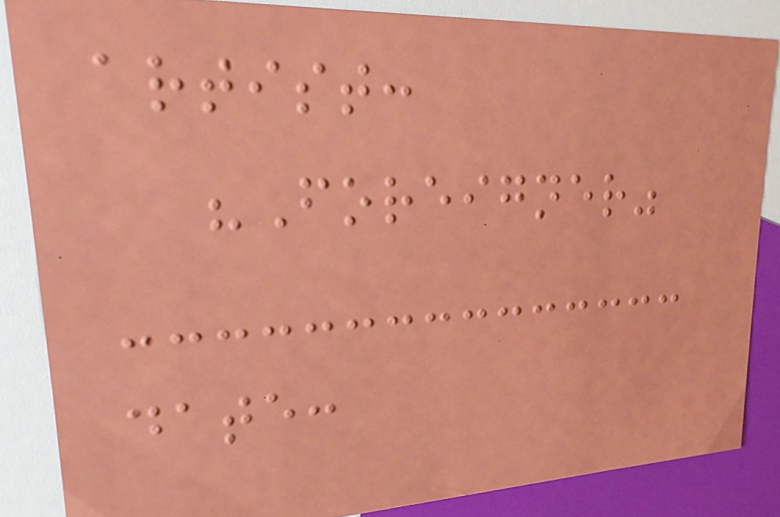artist:
"Foreigner"
date:
